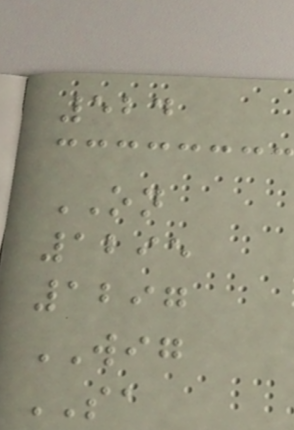524
ON
1295
1297
WIG
SA
